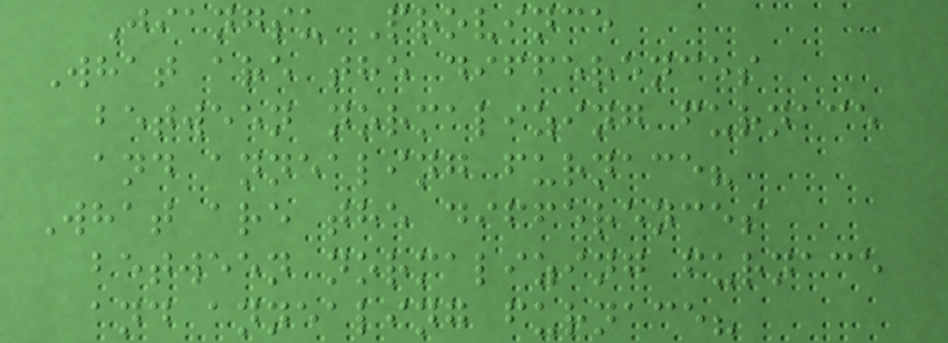Jiangsu Province
What are the differences
between normalizing furnace
and annealing furnace?
What are the differences
between normalizing furnace
and annealing furnace?
